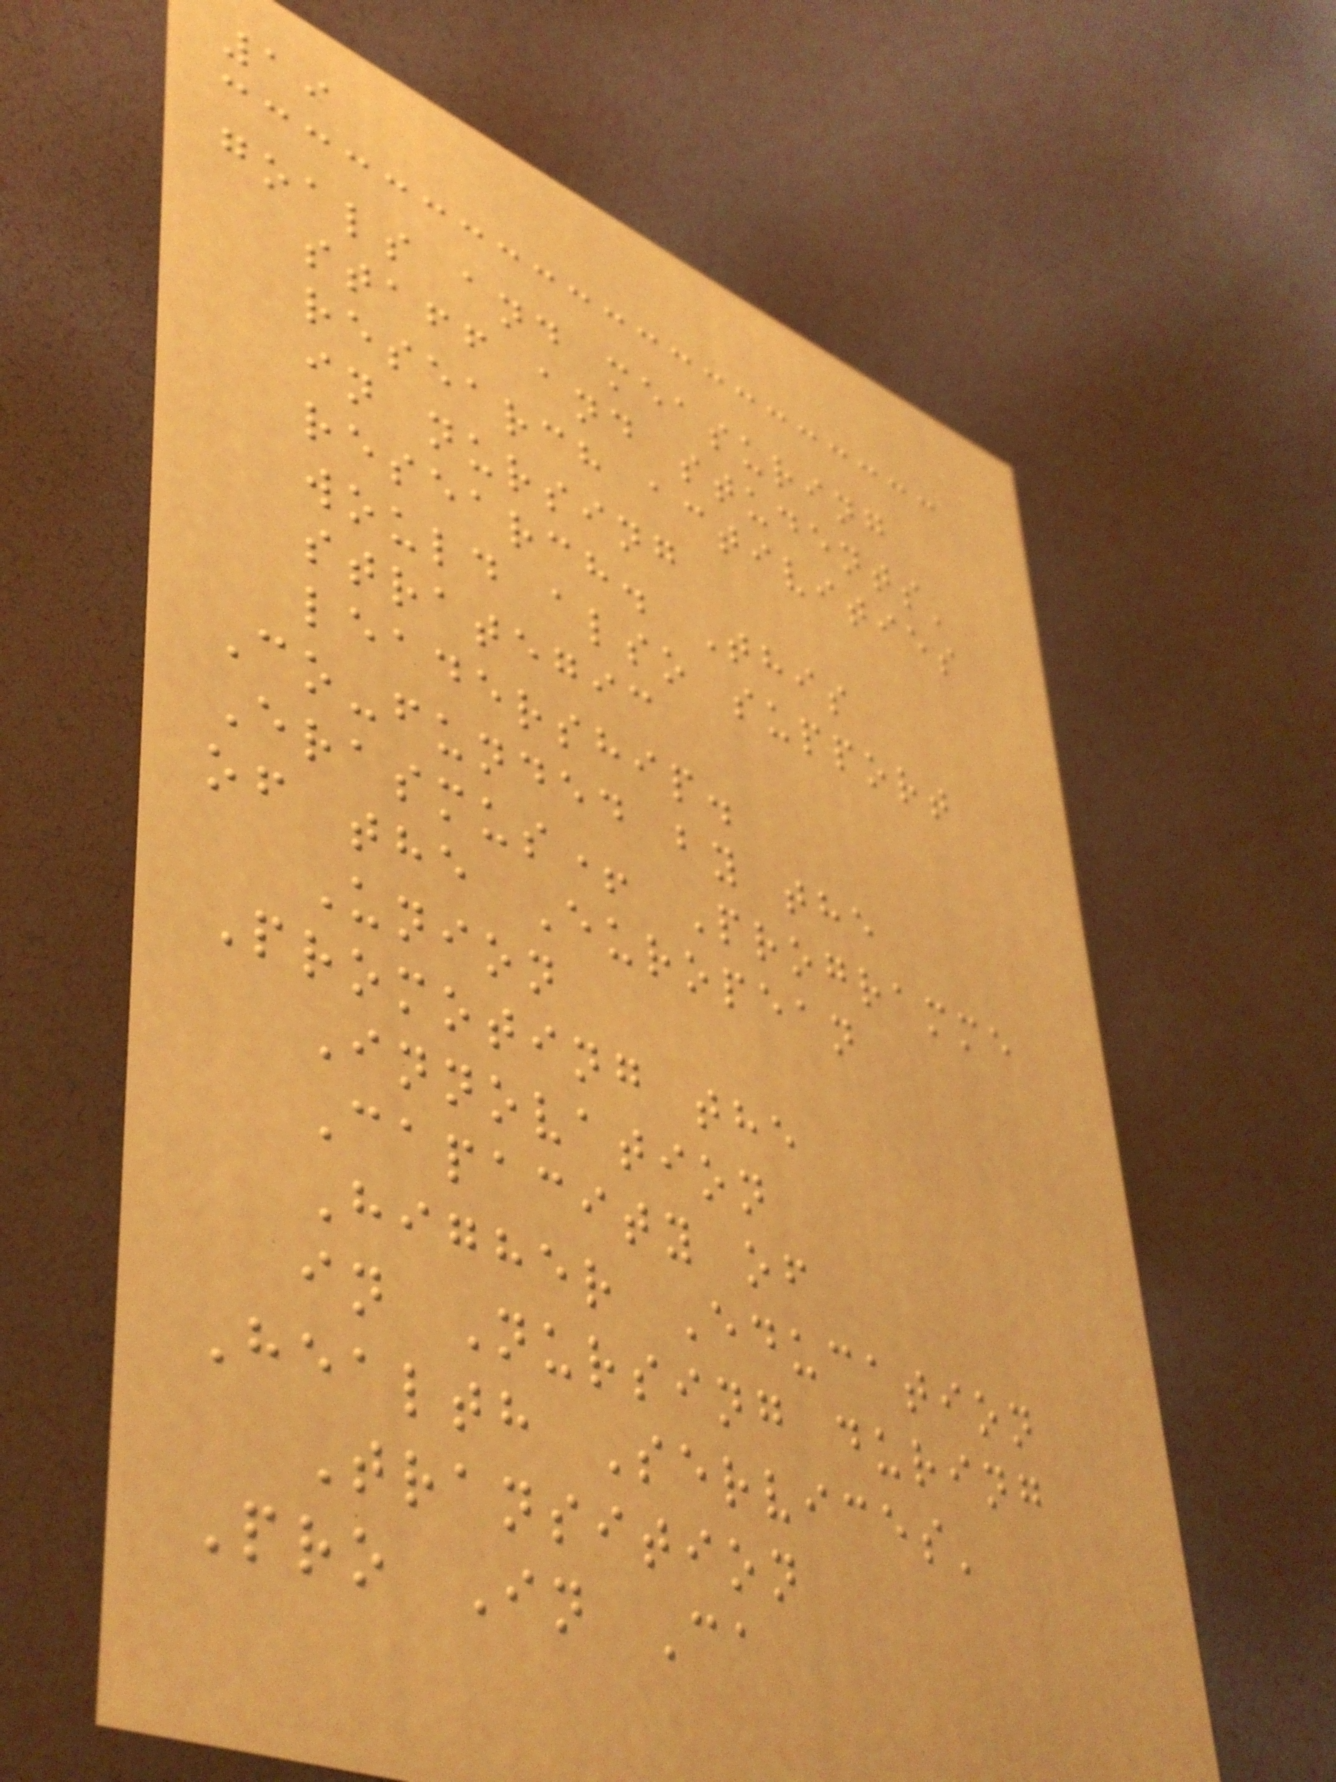19
goals and measuring
staff and students'
research activities
in nursing
research. This
would also support
strategic
leadership.
Co-funded by the
Erasmus+ Programme
of the European
Union
Promoting the
Innovation
Capacity of
Higher Education
in Nursing during
Health Services'
Transition
Pro In Ca
